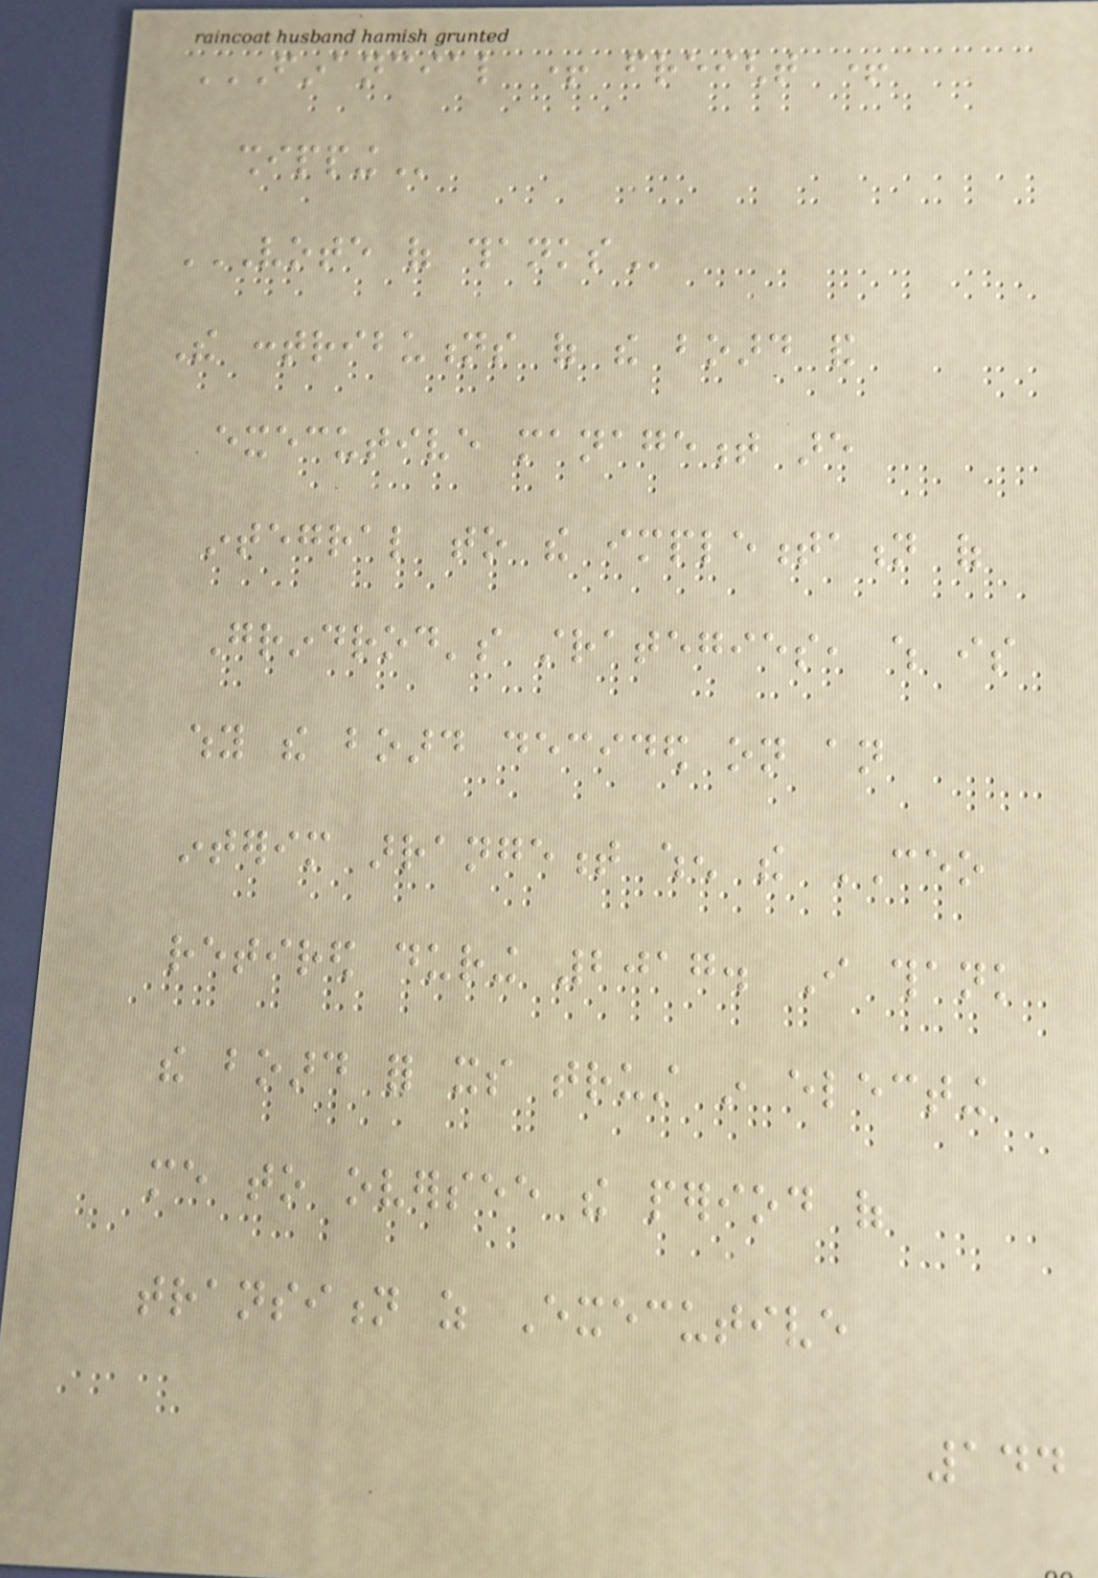FINANCIAL + FREIGHT +
SHIPPING
VOTE OF THANKS
The contributions of the board and
executive management are
integral to the implementation of
Grindrod's strategies, which is
why the board decided on an
interim arrangement when the CEO
retired during 2017. I thank
the board for its trust in electing
me to oversee the period of
transition as Executive
144
